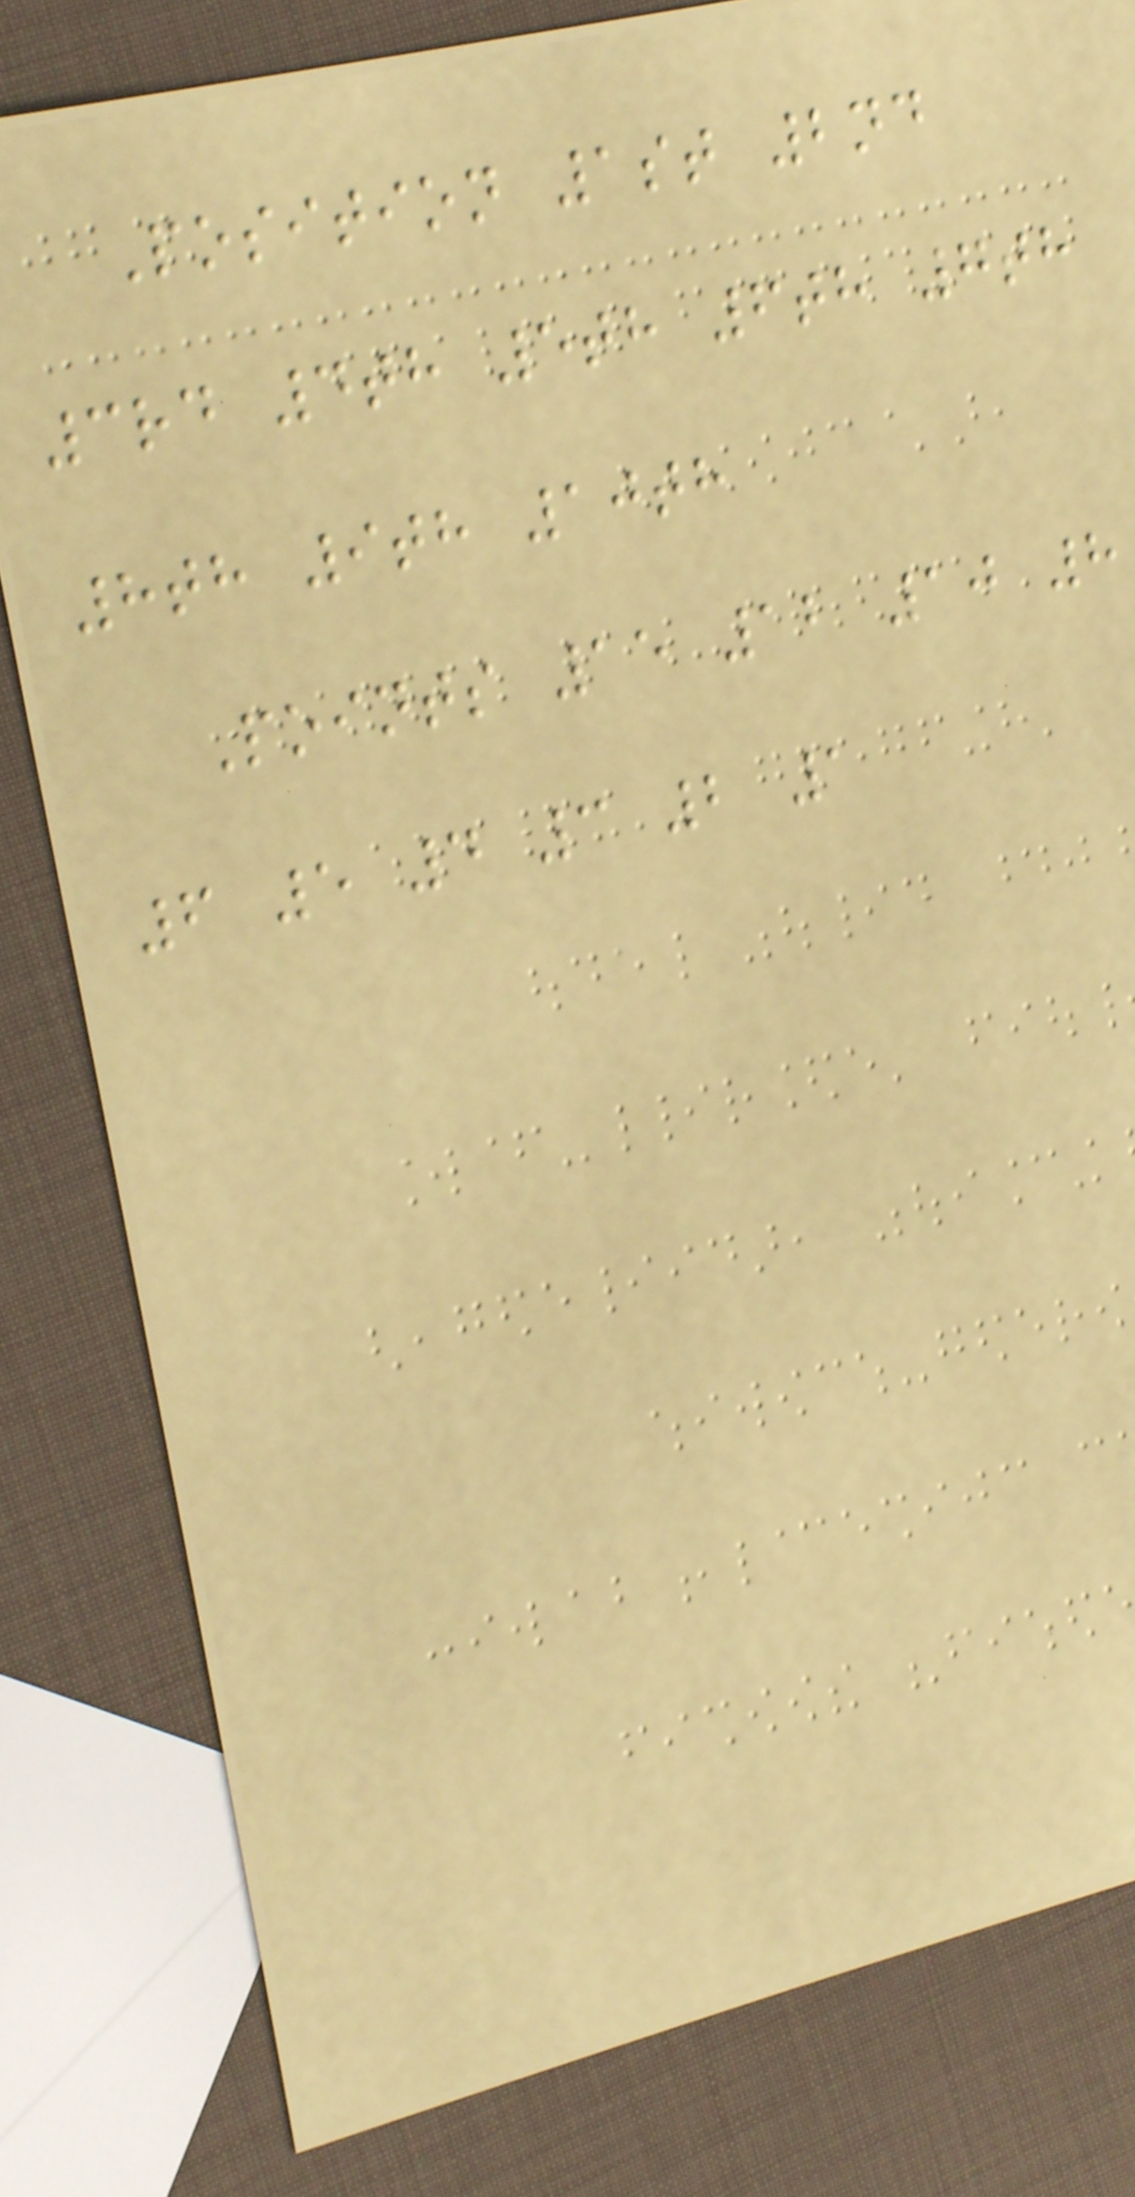Position 1st 2nd
3rd 4th 5th 6th 7th
8th 9th 10th
Points 15 12 10 8
6 5 4 3 2 1
